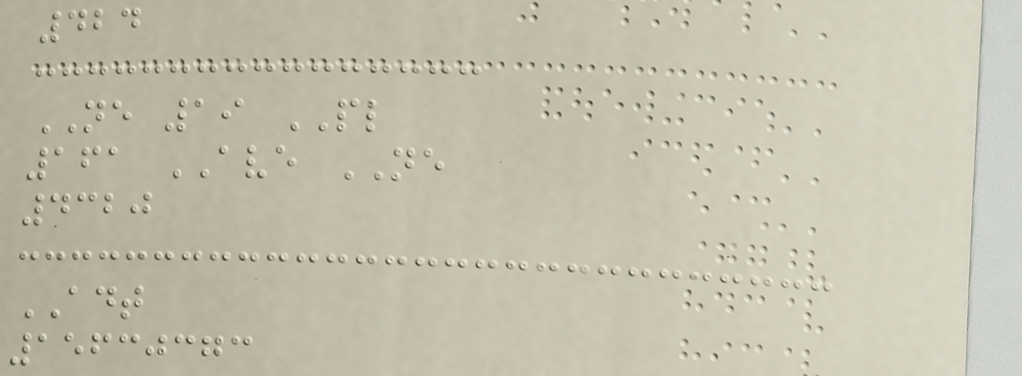424
NE 19 PL
161 AVE NE
4320
ADT
15630373
